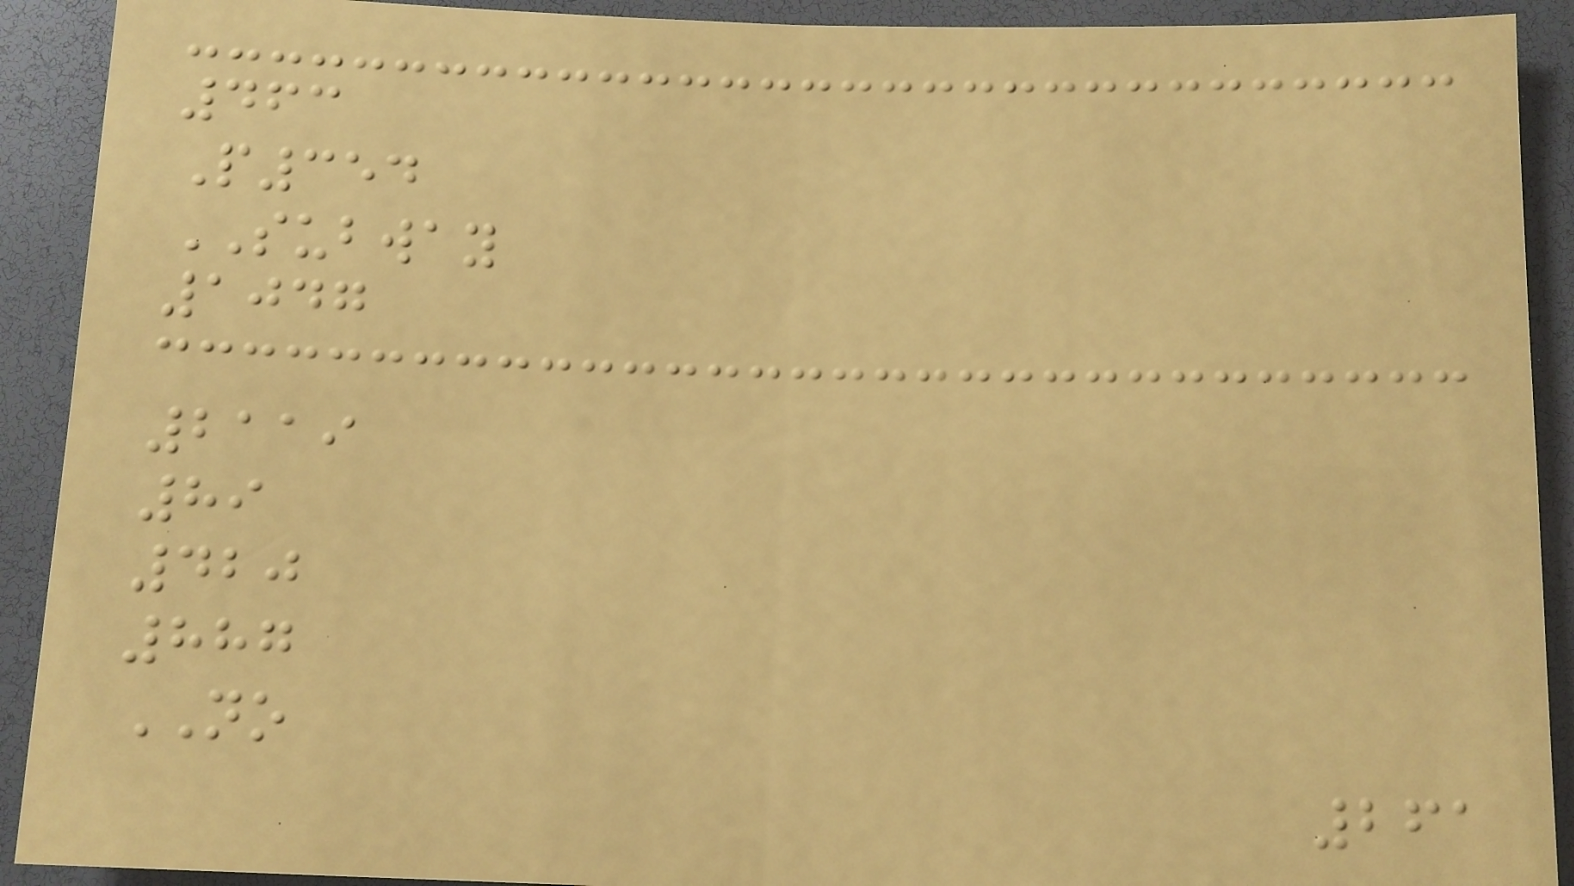463
P354
SUBWAY
1047
2119
89
420
887
NO
261
